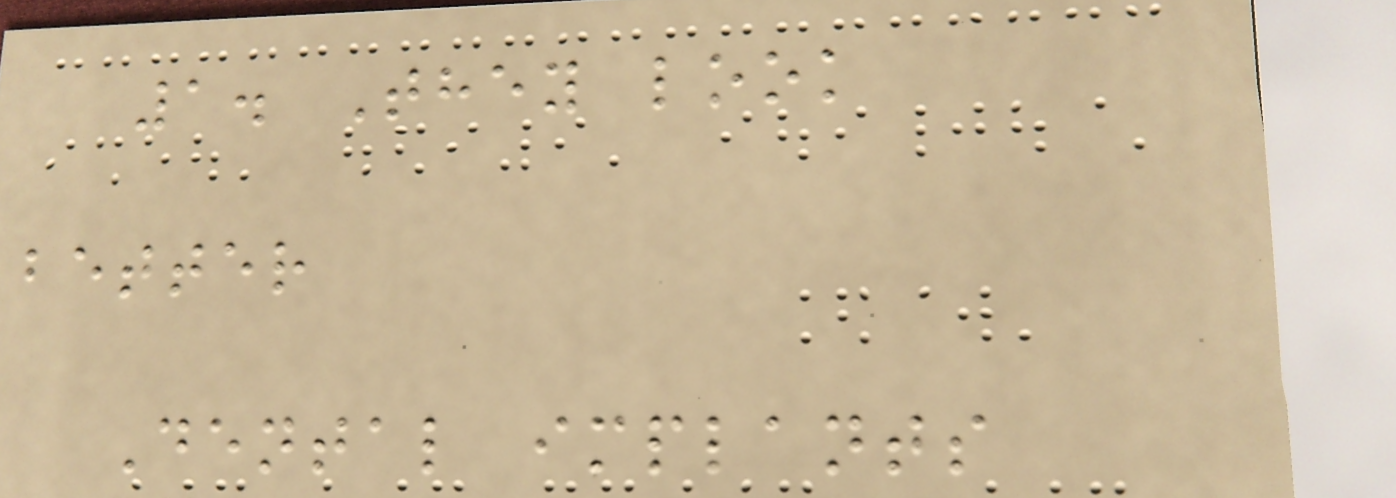1. They look
better
Dental implants
